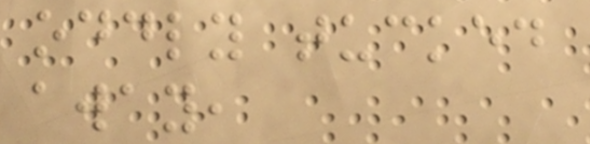oddly tucked
away,
